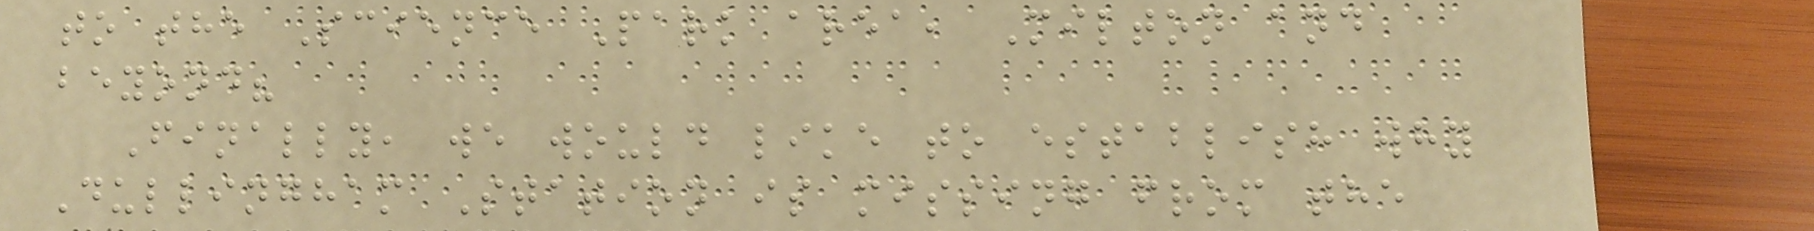to the Science Park area, Milton and
beyond?
Finally, we would like to establish why
Dullingham Station is missing from the
